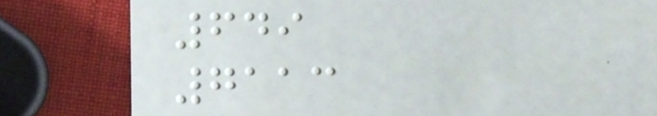649
7113
